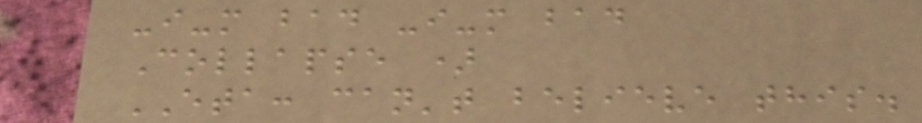-i-m bad -i-m bad
Collapse )
ETA: can't believe this.
